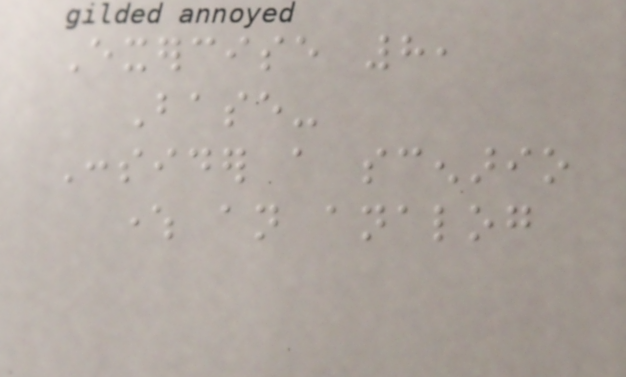Exercise 8,
Base-
Consider a scenario
where an analog
